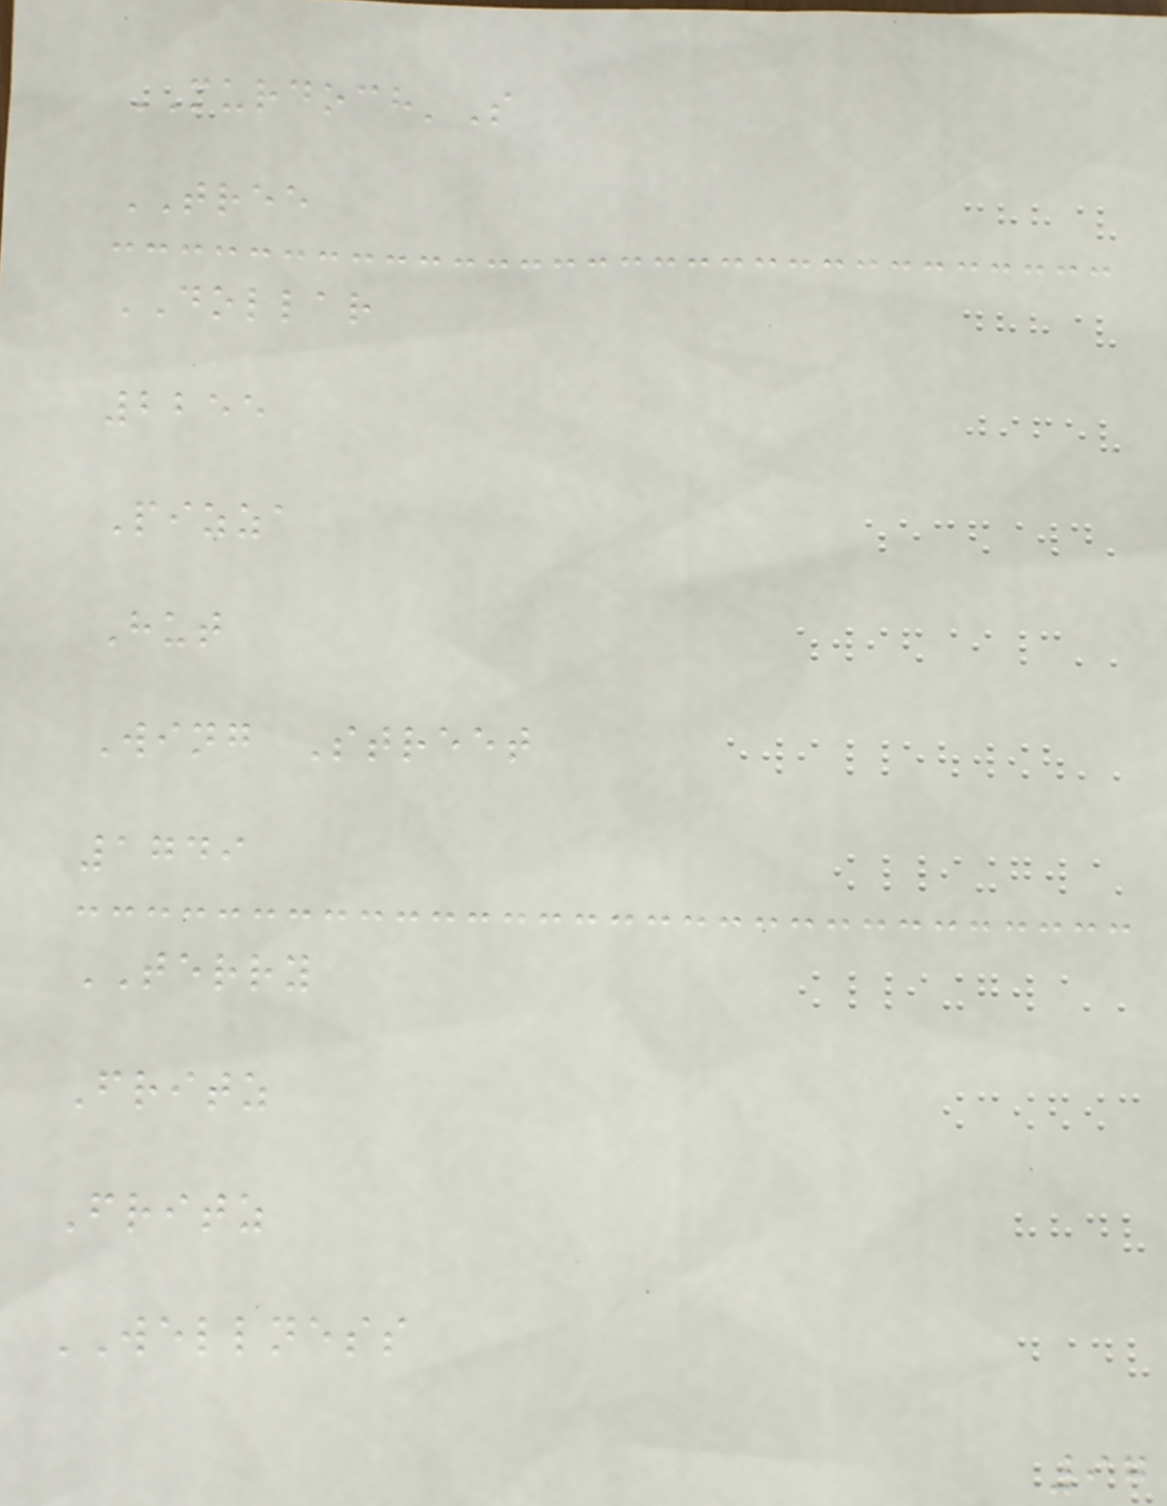MURDOCH'S
TREE
DOLLAR
2255
Pizza
Hut
Wing Street
1749
TERRY
Fritz
Fritz
WELLNESS
97
